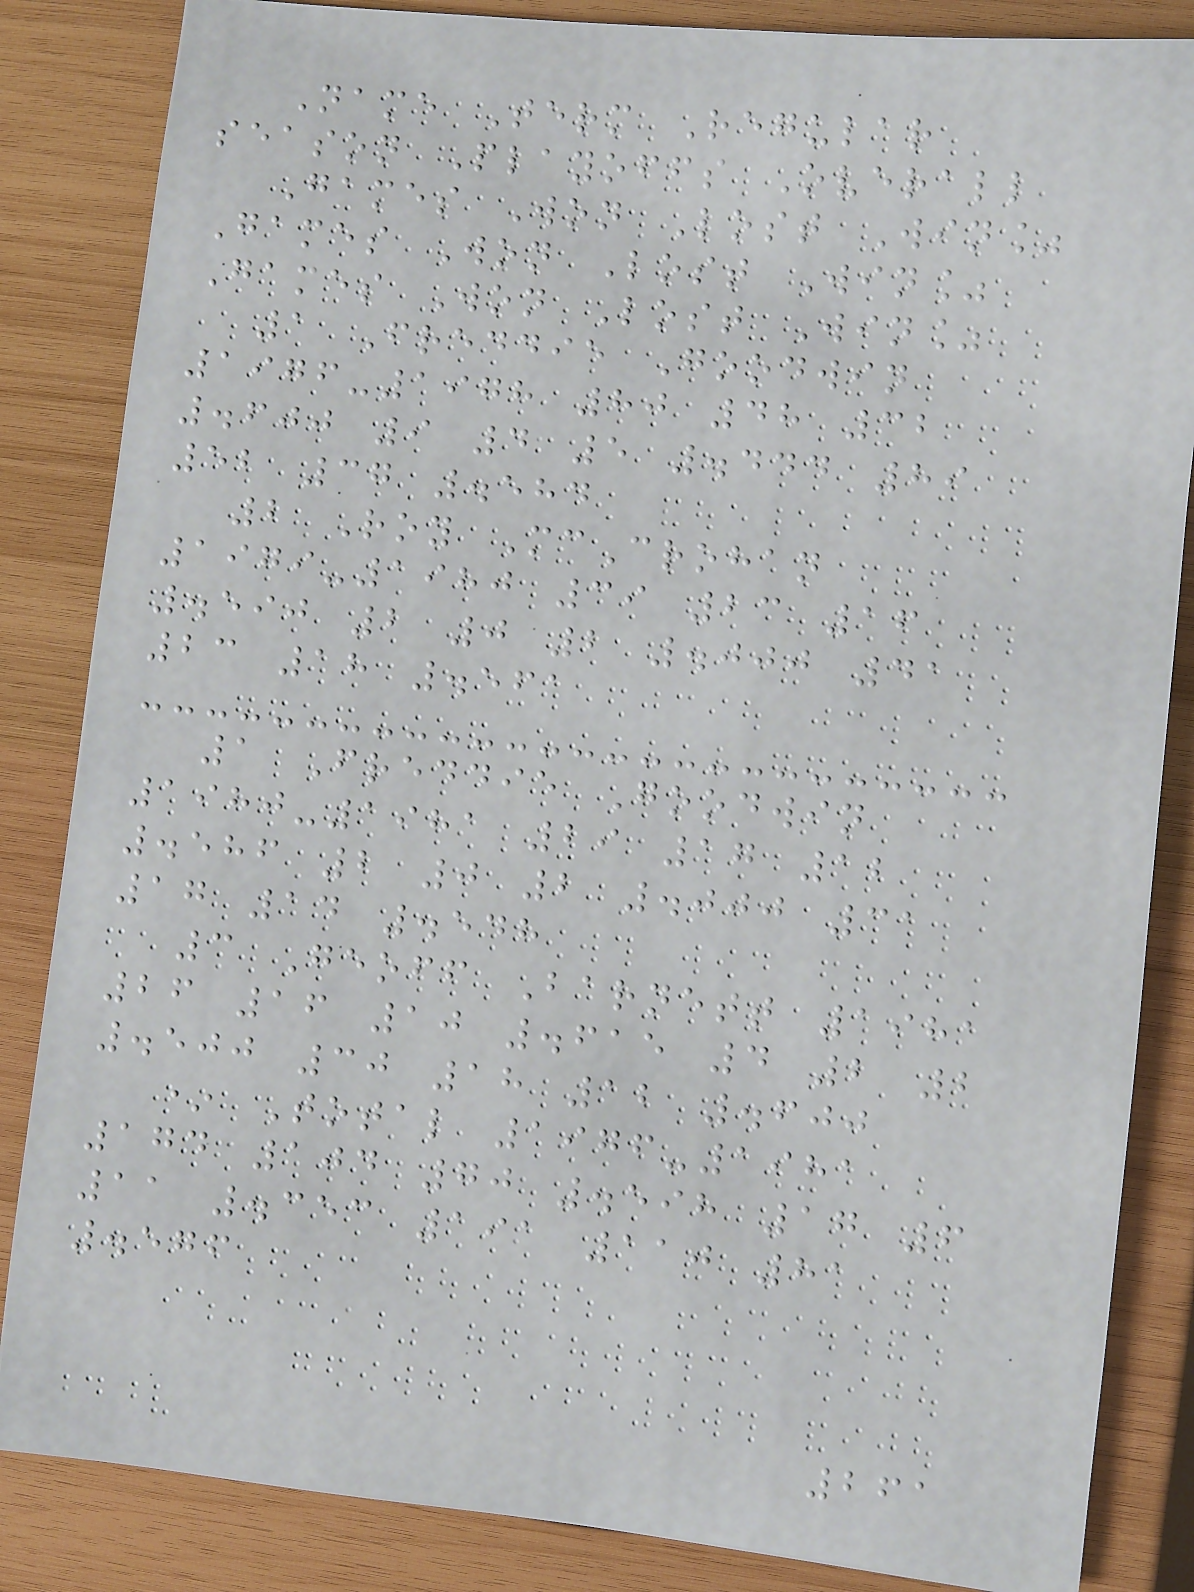Name Term Regular
season Playoffs Overall
Games Won Lost Win%
Games Won Lost Win%
Games Won Lost Win%
1 Freddie Goodwin
1976-1978 80 48 32
.600 9 4 5 .444 89
52 37 .584
2 Roy McCrohan
1979-1980 39 23 16
.590 2 0 2 .000 41
23 18 .561
1 Freddie Goodwin
1980-1981 29 17 12
.586 2 0 2 .000 31
17 14 .548
3 Geoff Barnett 1981
26 16 10 .615 4 2 2
.500 30 18 12 .600
* Total 1976-1981
174 104 70 .598 17 6
11 .353 191 110 81
.576
261
